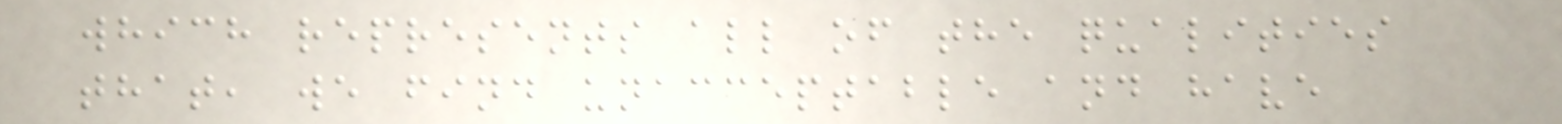which represents all of the qualities
that, we find unacceptable and have
